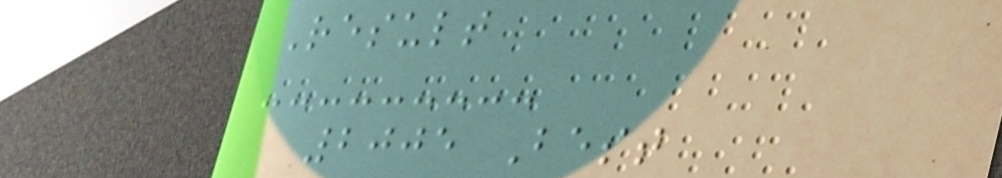Result
2005 Best
